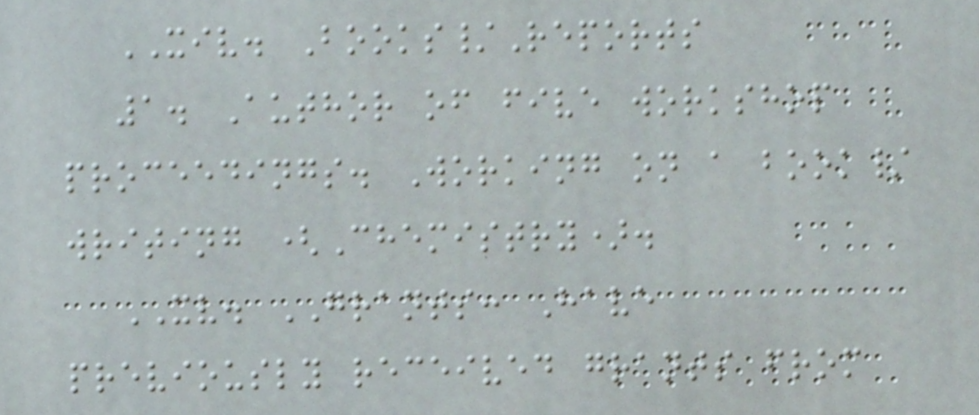XIV. Books/Reports
1. Author of five workshop
proceedings. Working on a book/
writing (Chemistry).
XV. GRANTS: Have
previously received grants from
